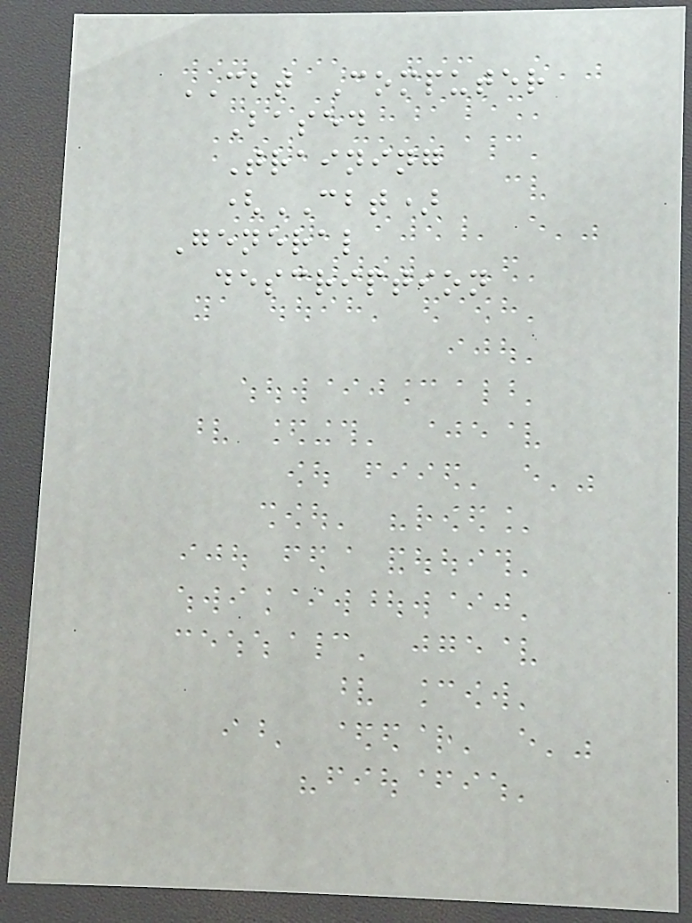CBT Computer
Based
Training
(CBT)
General
description
